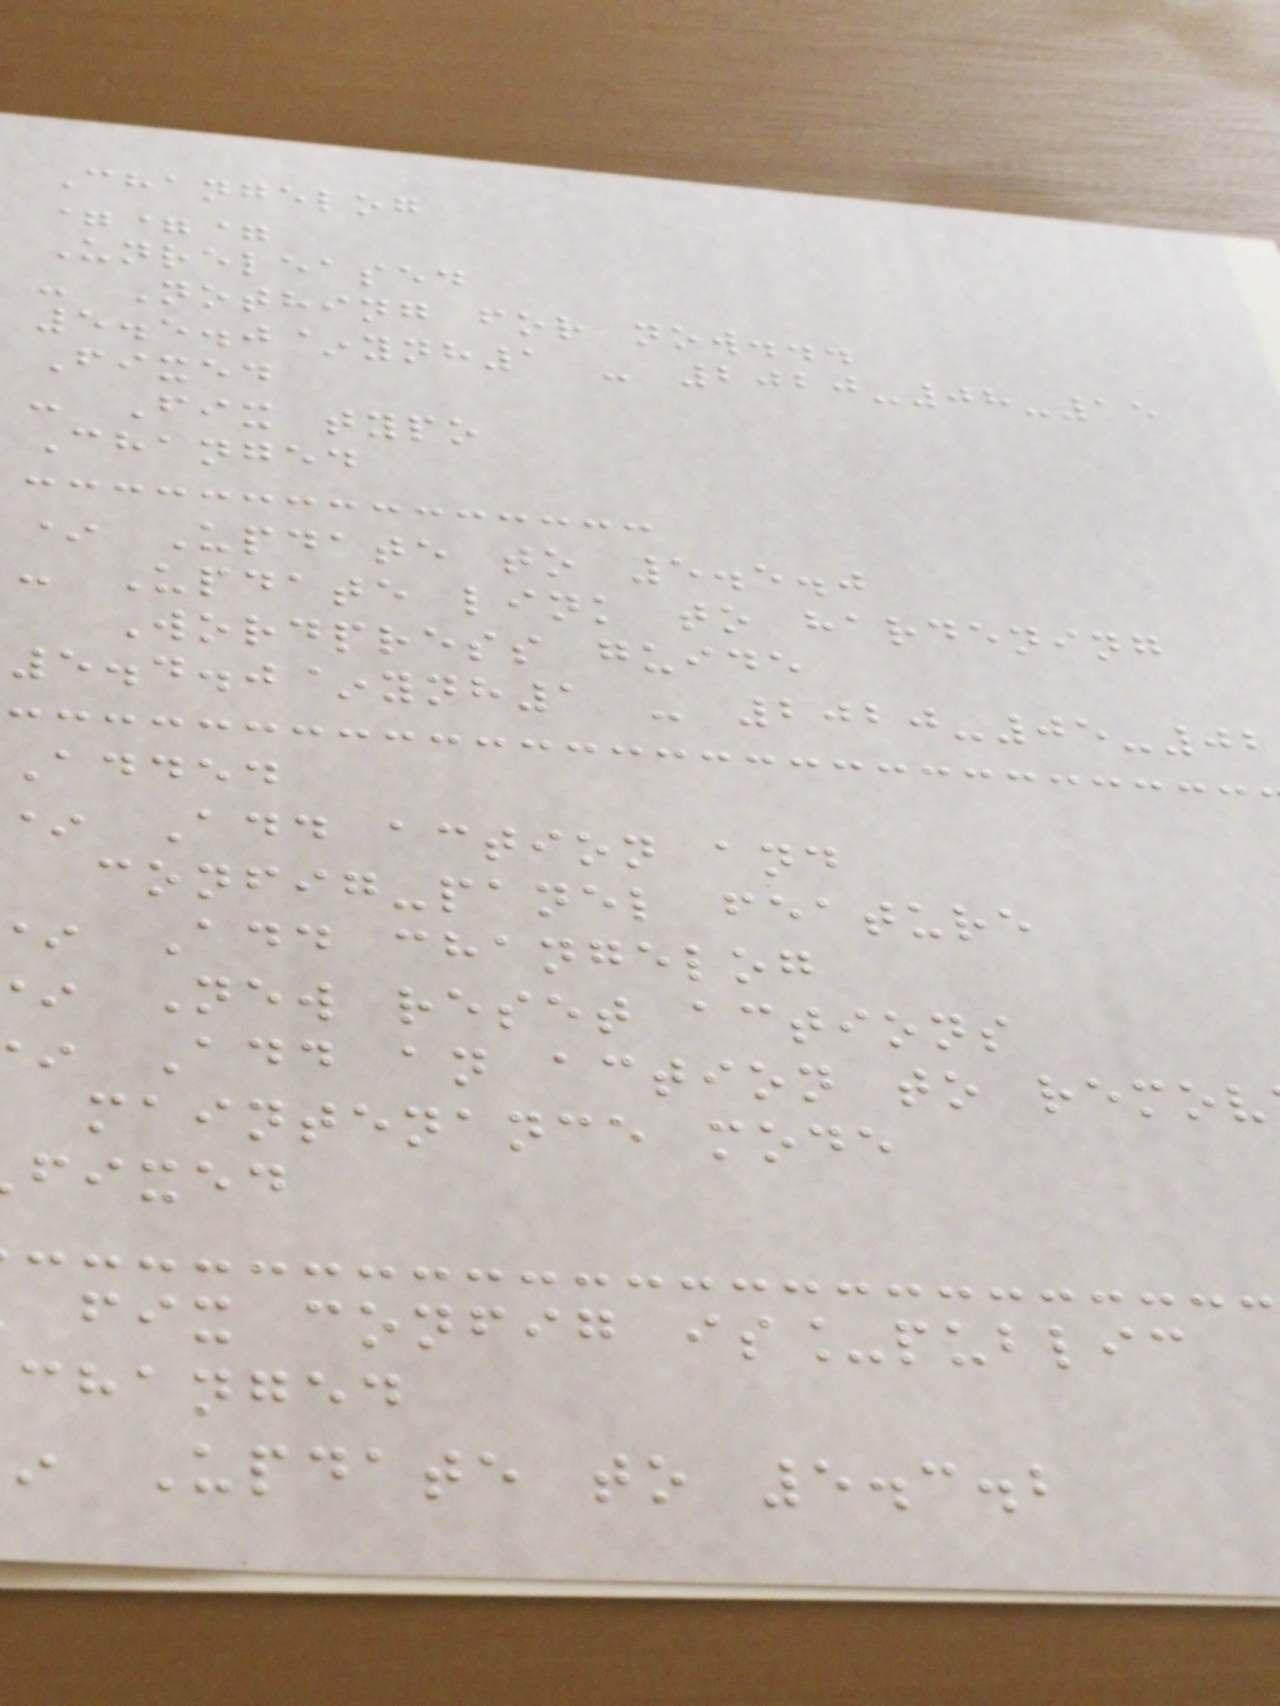Changelog
===
Unreleased
- Nothing for now...
5.5.0~ynh1 - 2020-08-15
Fixed
- Fix typo
Changed
* Update to 5.5.0
- Update link to hardening
Wordpress guide
5.4.0~ynh1 - 2020-05-02
Added
* Add action and
config-panel feature
Add changelog
New reset actions
Add an action to remov
maintenance mode
fixed
fix config is_public
changed
Update to 5.3.2
